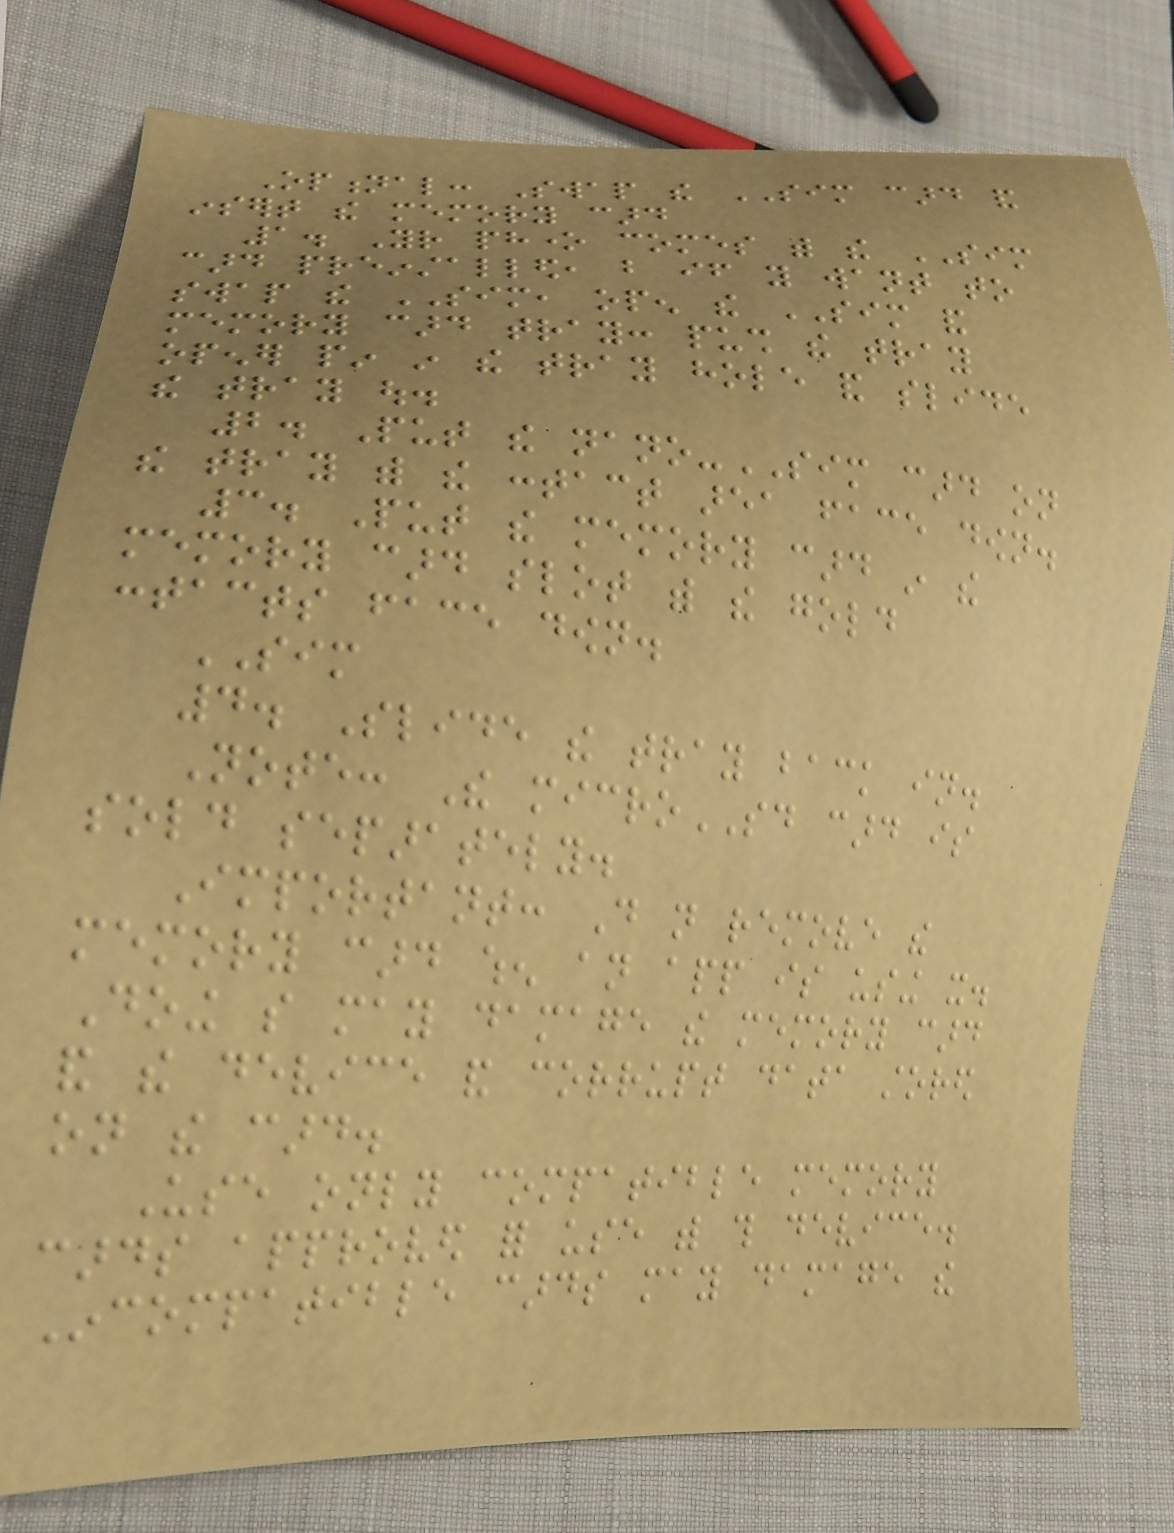Optional: Swap the SIM card and
insert the memory card
1. Your phone comes with the SIM
card preinstalled, but if you want to
swap the SIM, open the SIM and
memory card tray: push the tray
opener pin in the tray hole and slide
the tray out.
2. Put the nano-SIM card on
the tray with the contact area face down.
3. Put the memory card in the
memory card slot with the gold
contacts face down.
SIM
4. Slide the tray back in.
Note: The microSD card is
sold separately.
Important: Do not remove the
memory card when an app is using it.
Doing so may damage the memory card
and the device and corrupt data stored
on the card.
Use only compatible memory
cards approved for use with this device.
Incompatible cards may damage the
